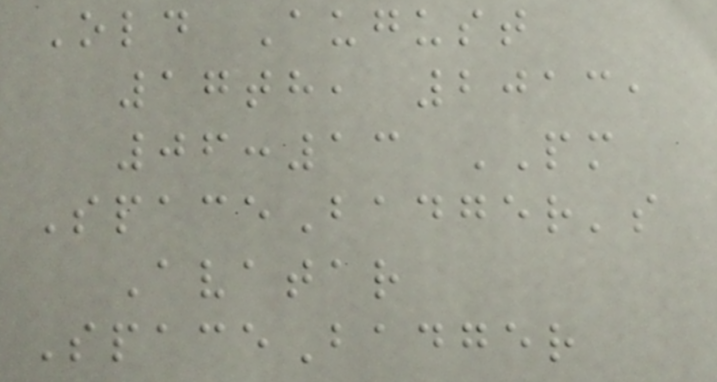Old August
17th, 2013,
06:13 PM
SpaceBadger's
Avatar
SpaceBadger
